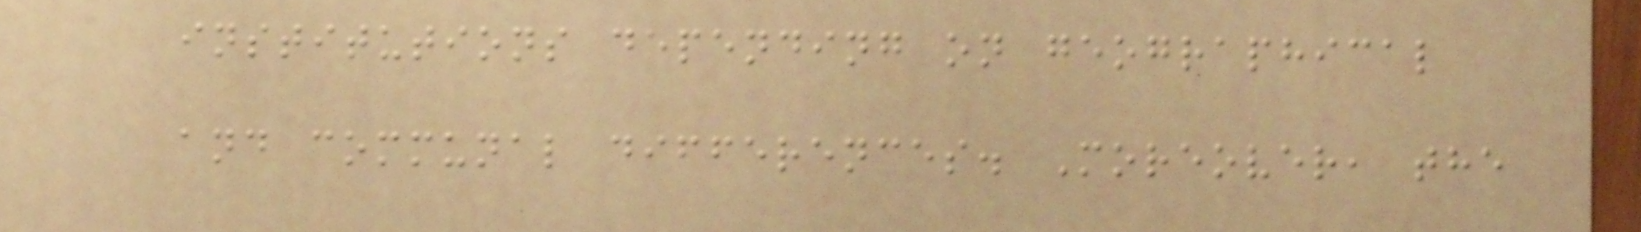institutions depending on geographical
and communal differences. Moreover, the
